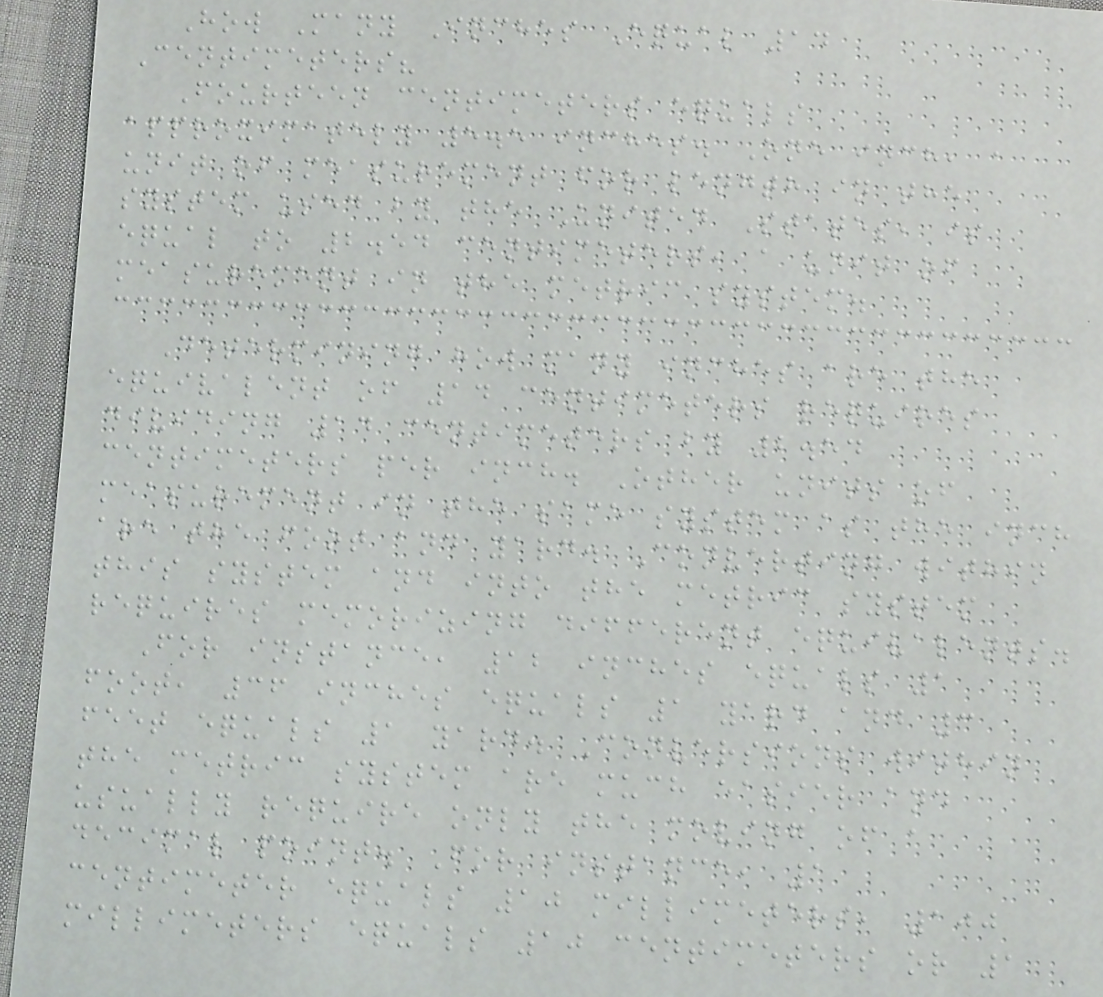How Many Inches Equal 14
Centimeters?
Fourteen centimeters equals
approximately 5.5 inches. One inch, a
unit of measurement for length in the
system used by the United States, is
equal to 2.54 centimeters, a unit of
measurement in the metric system.
Determining how many inches are the
equivalent of 14 centimeters requires
dividing 14 centimeters by 2.54
centimeters per inch. Other units of
measurement in the same system as the inch
are the foot and yard. Converting within
this system and into the metric system
requires memorizing different equivalents.
For instance, 12 inches equals 1
foot, 36 inches equals 1 yard and 3
feet equals 1 yard. Conversions within
the metric system are much easier and
usually require only the moving of a
decimal point. For instance, 1
centimeter equals 10 millimeters, 100
millimeters equals 10 centimeters or 1
